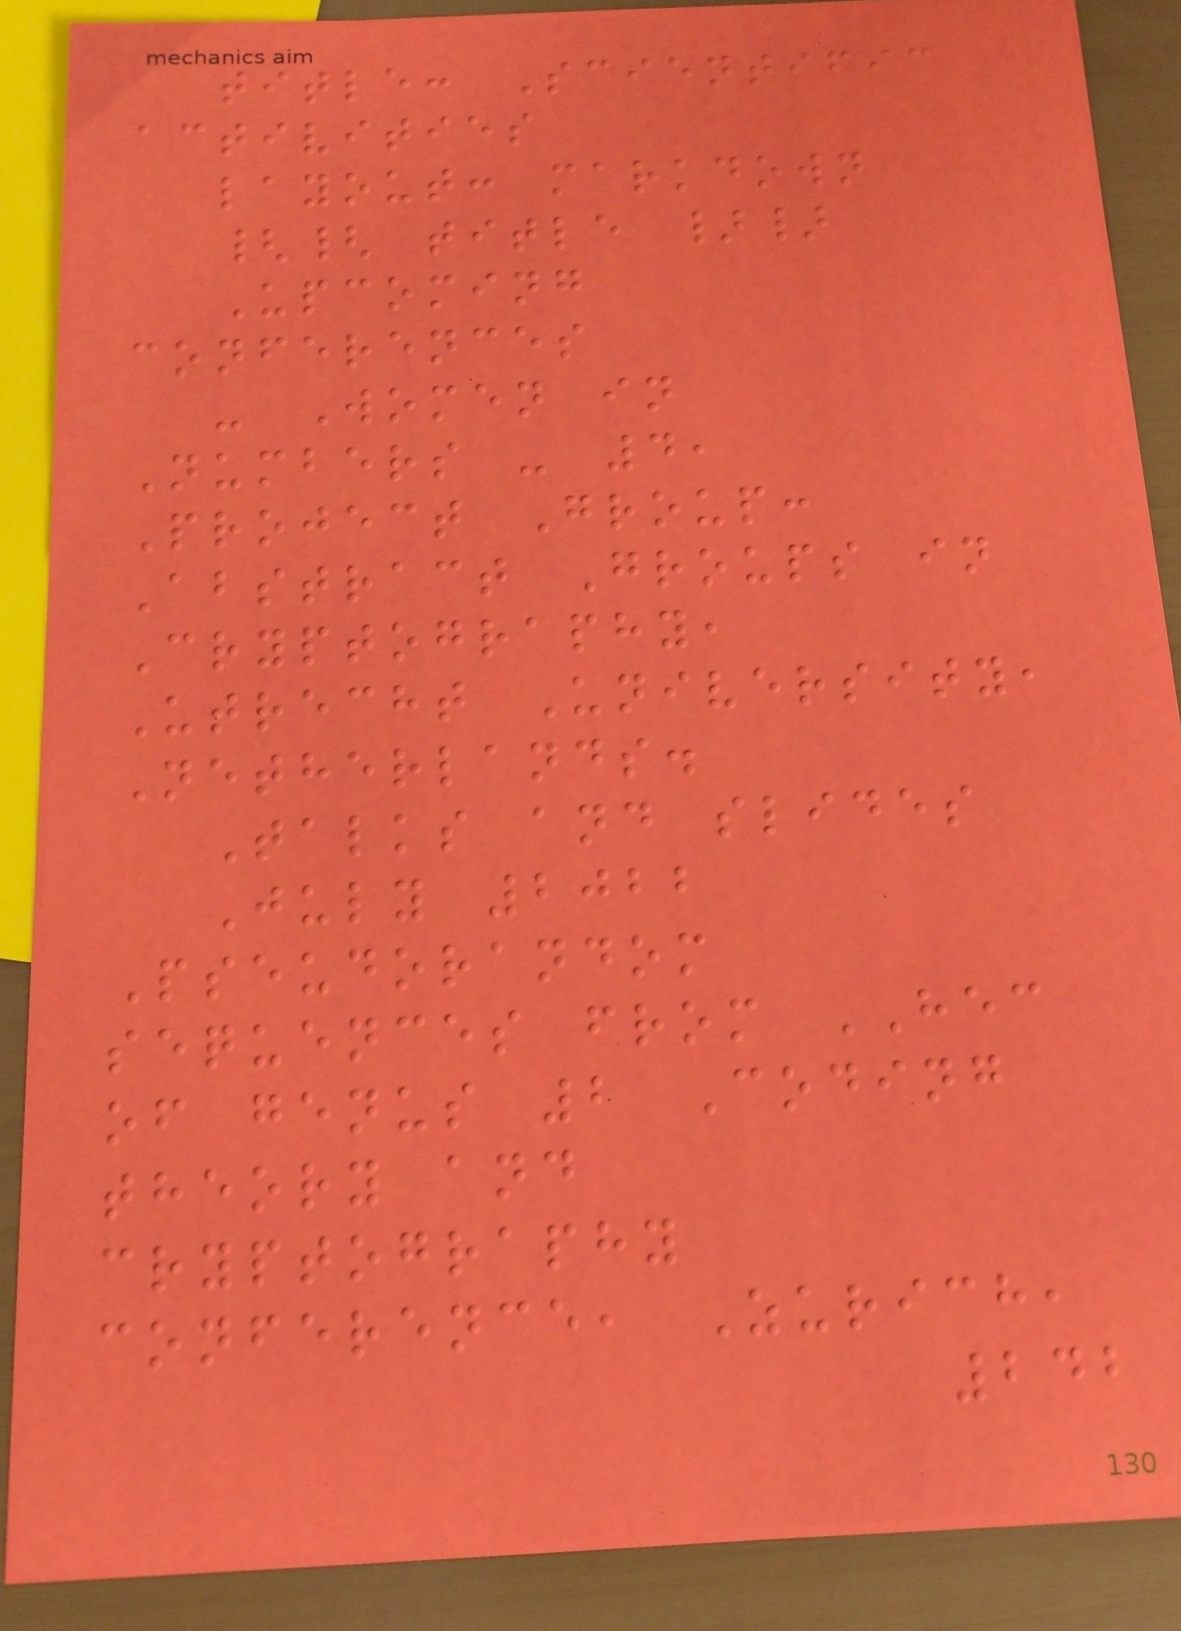title: Scientific
activities
layout: markdown
{{ title }}
Upcoming
conferences
- Women in
Numbers - 4,
Project Group:
Abstract Groups in
Cryptography,
Utrecht University,
Netherlands.
Talks and slides
July 2022
Pseudorandom
sequences from HEC
of genus 2 Coding
theory and
cryptography
conference, Zurich,
242
